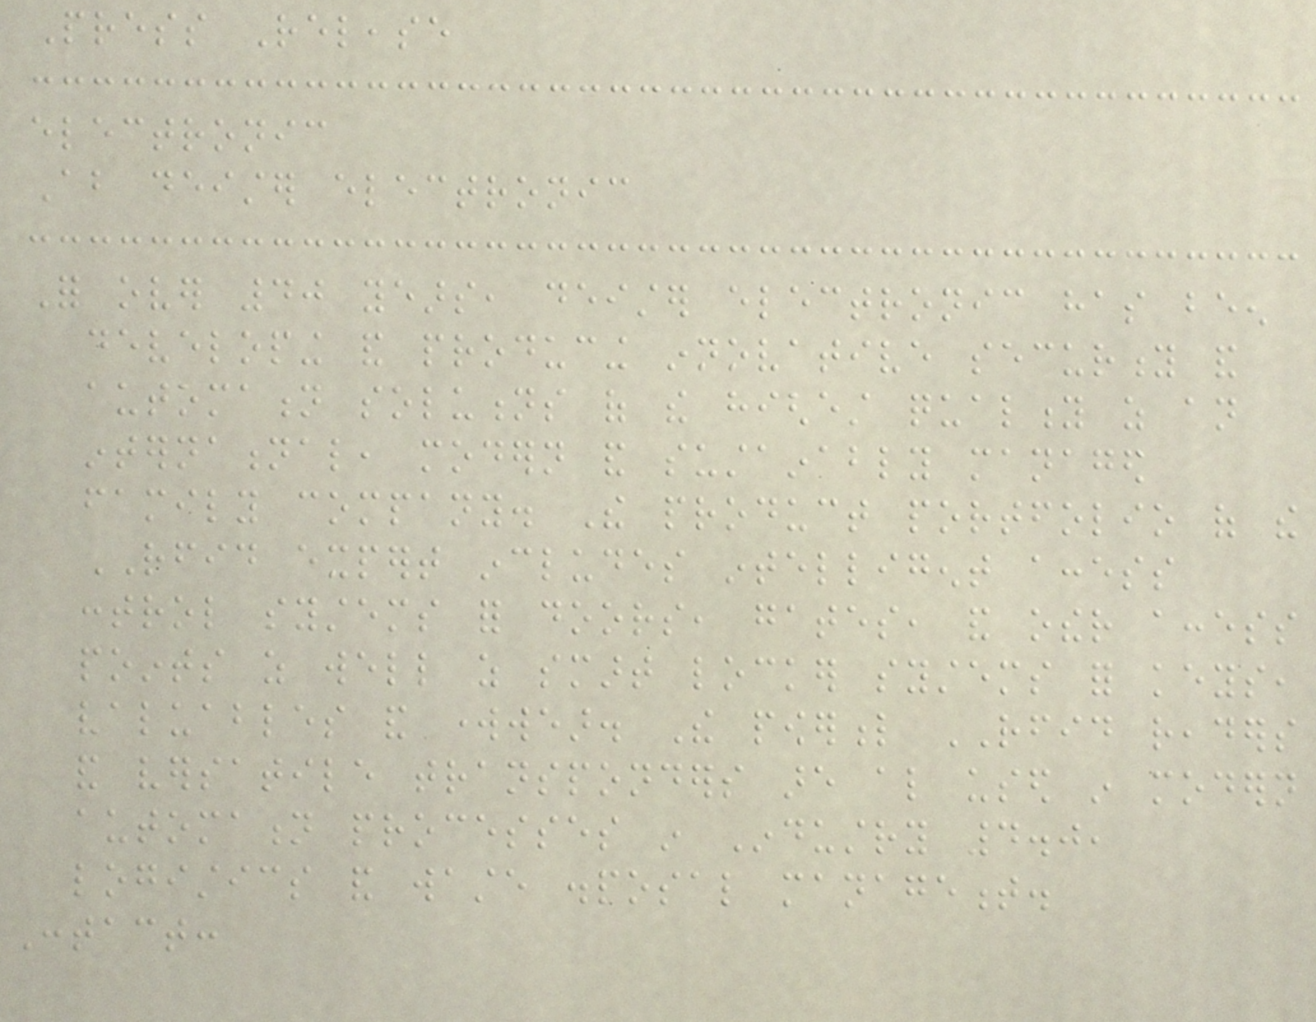Press Release
electronic
About deister electronic
For over 40 years, deister electronic has been
developing and producing innovative security and
automation solutions of the highest quality as an
international, modern and sustainably managed
family company. The product portfolio of the
RFID expert includes intelligent access
control systems for doors, gates, and other access
points as well as smart locker systems for keys,
valuables and workwear. The powerful RFID readers
and versatile transponders are also used in modern
automation processes in Industry 4.0,
logistics and waste disposal management.
Contact:
